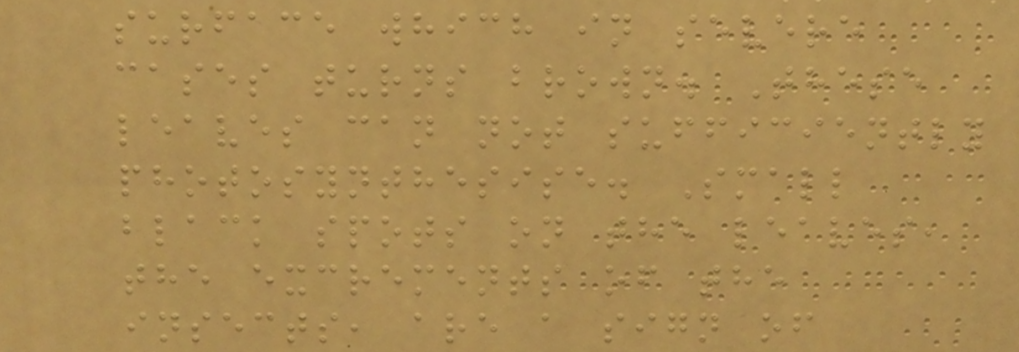surface which in severe
cases turns brown. These
leaves can not sufficiently
photosynthesise. Small
black spots on the leaves,
the excrements of the
insects, are a sign of
